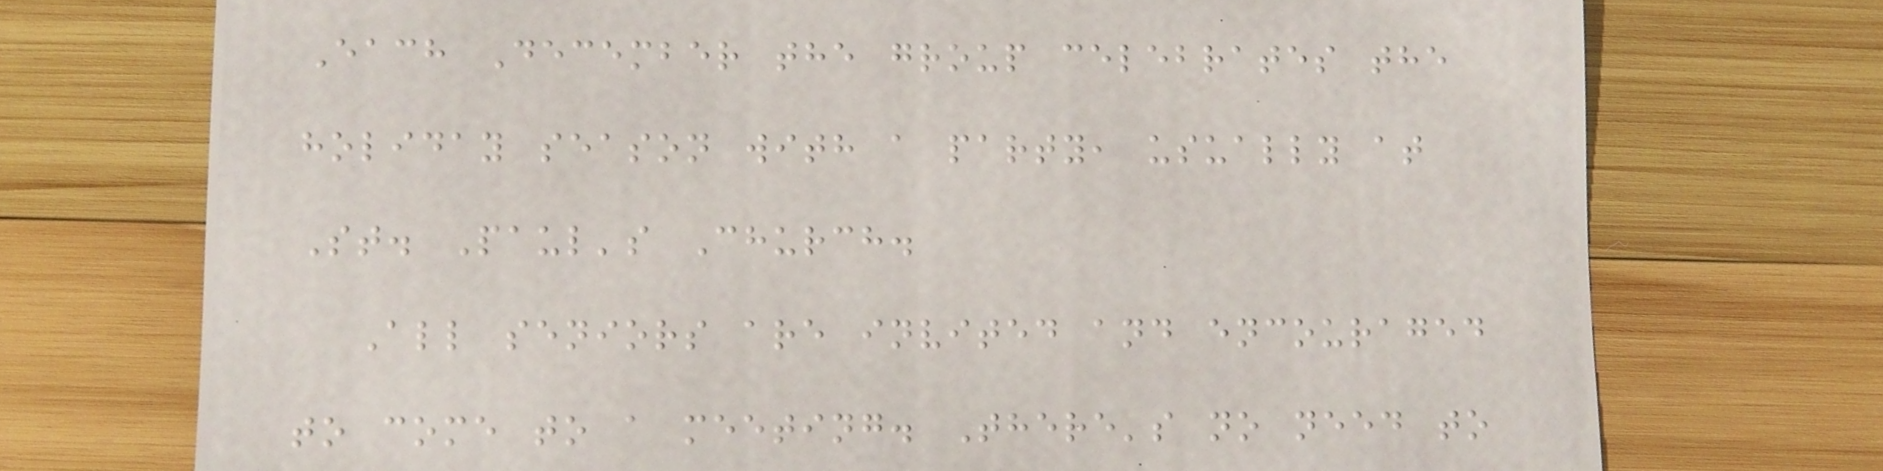Each December the group celebrates the
holiday season with a party, usually at
St. Paul's Church.
All seniors are invited and encouraged
to come to a meeting. There's no need to
